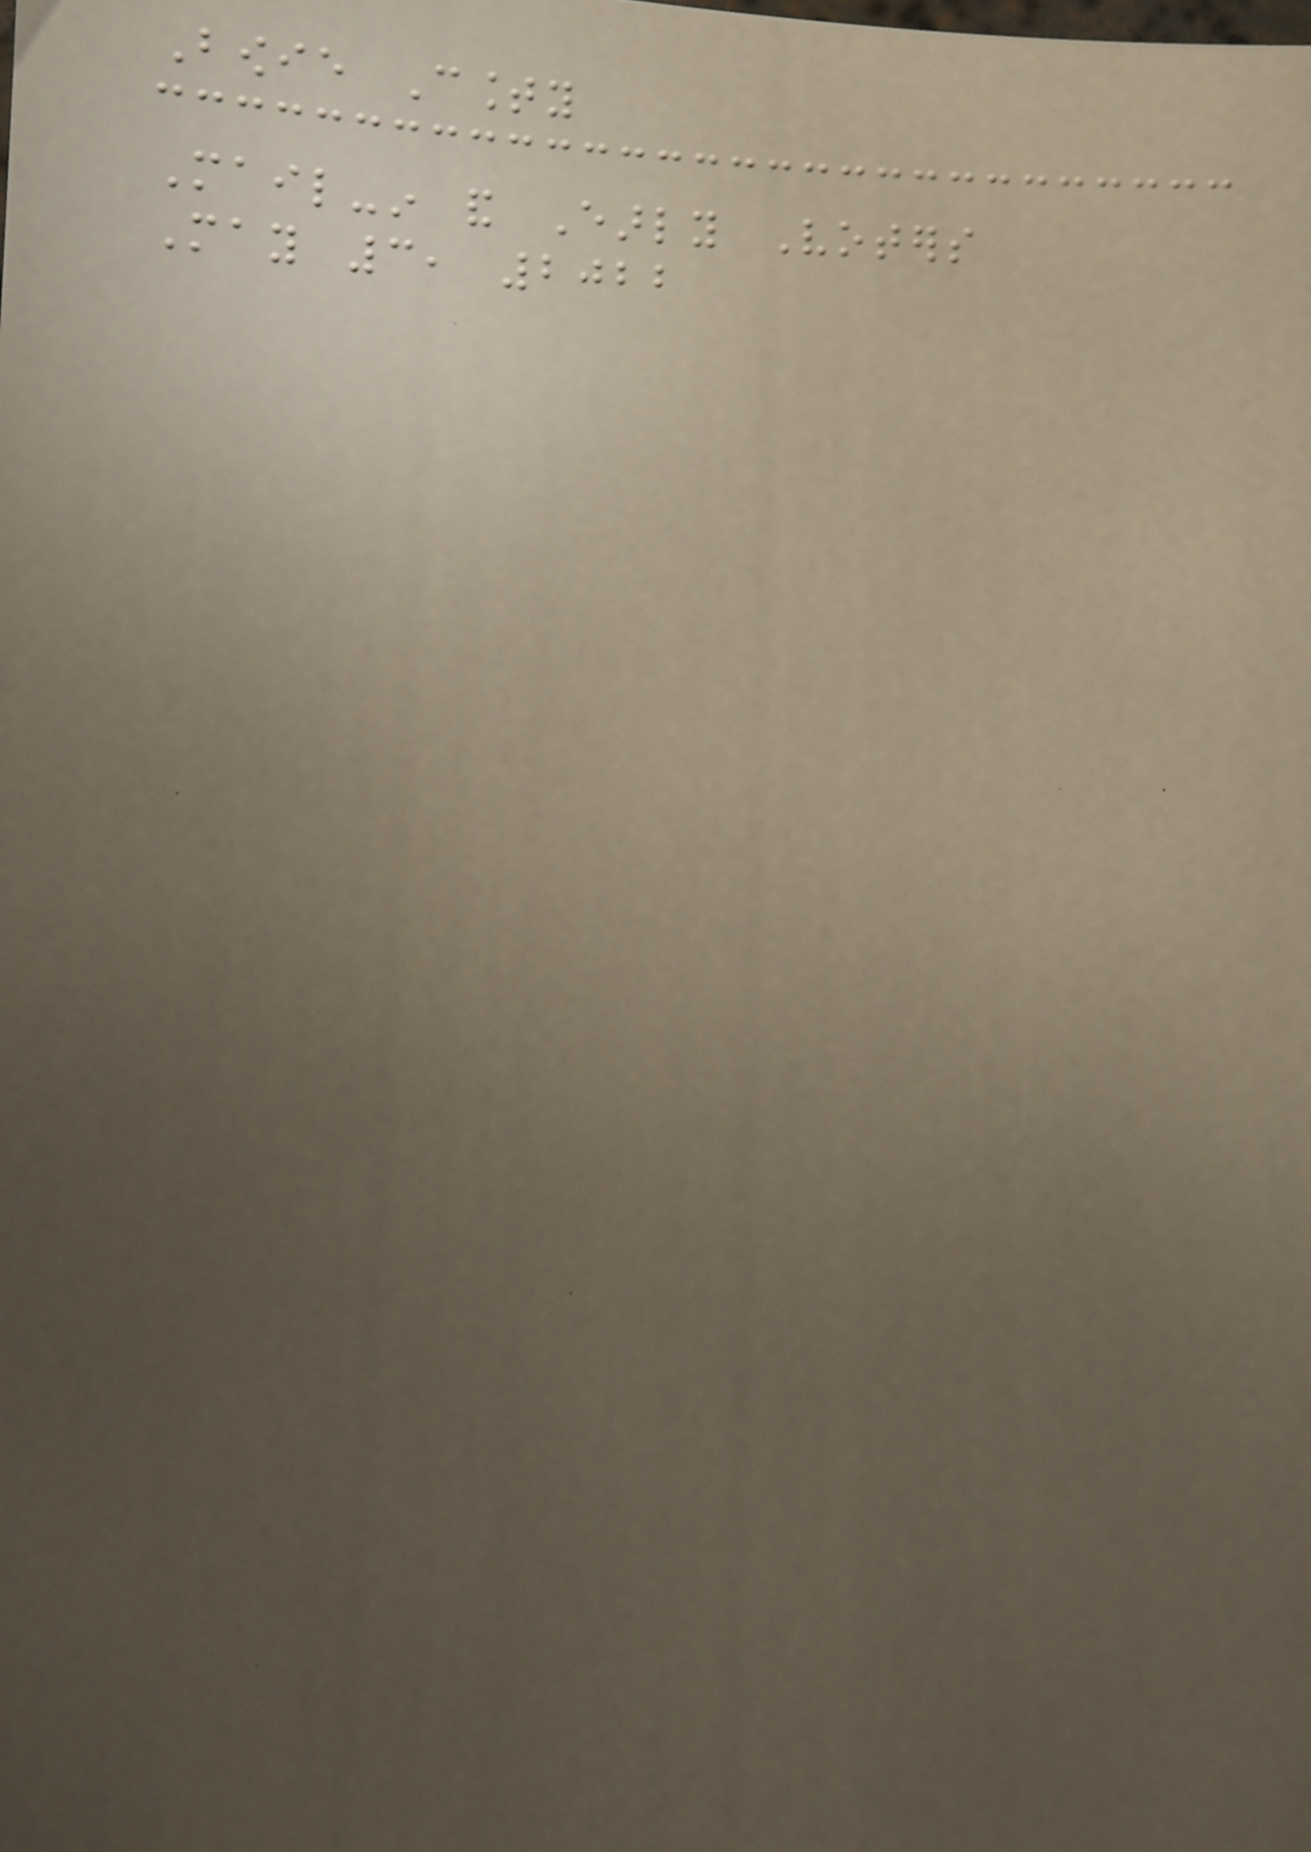Bowie County
Mail-in and Early Voters
May 3, 2022
